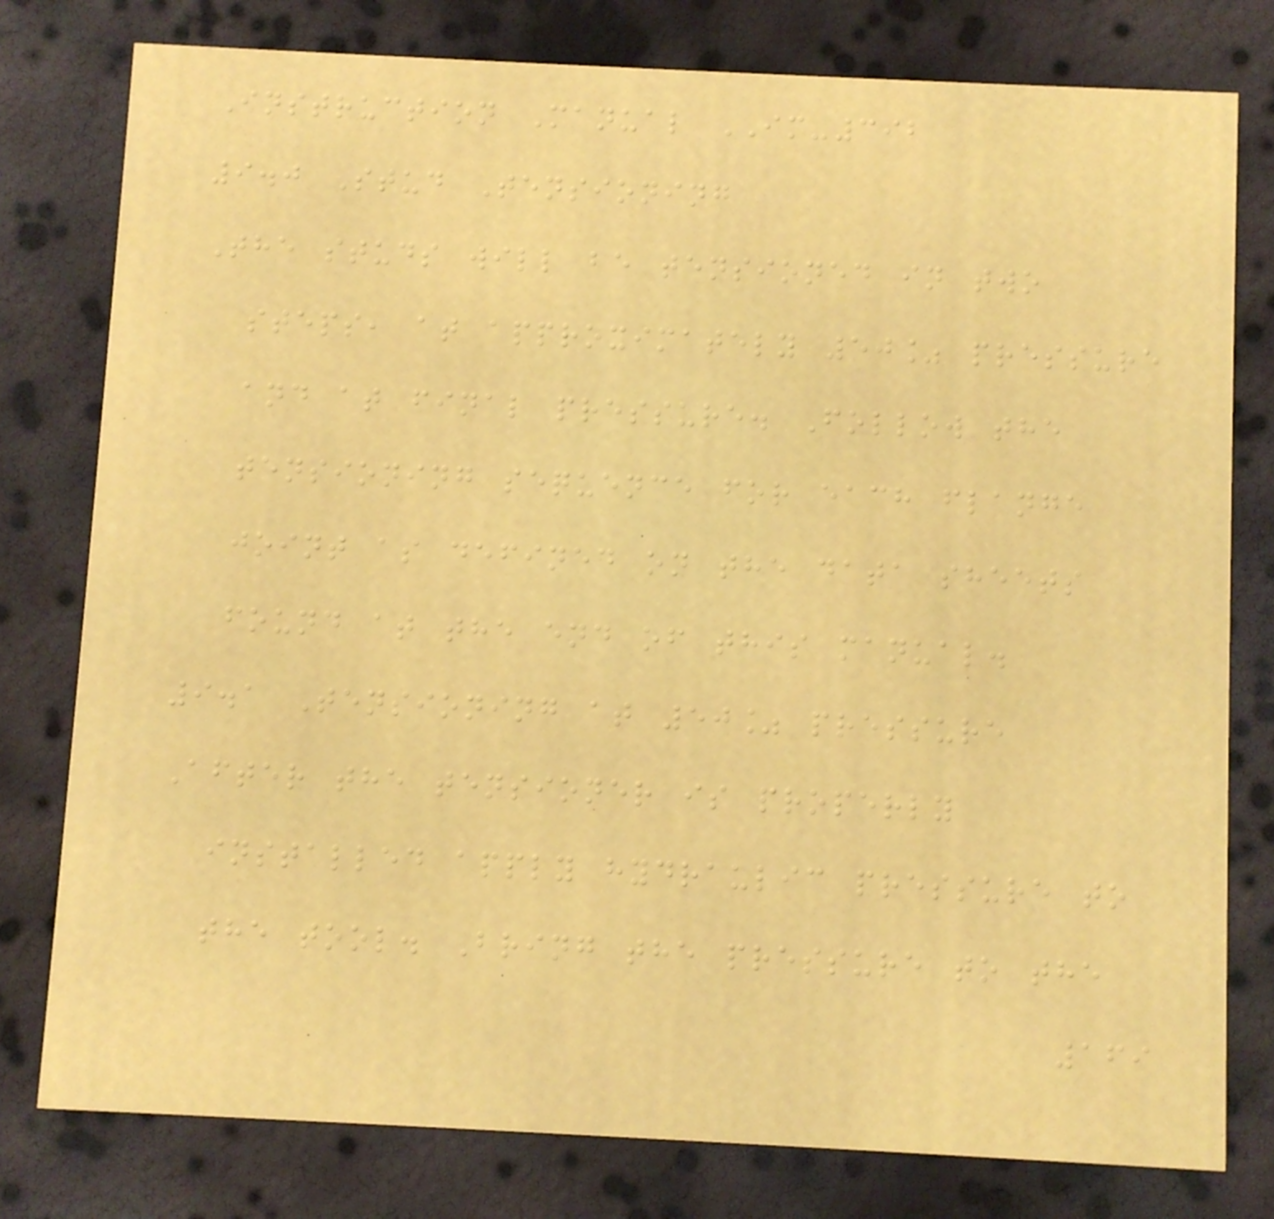Instruction Manual IM-392
9.0 Stud Tensioning
The studs will be tensioned in two
steps, at approximately 50% pressure
and at final pressure. Follow the
tensioning sequence for each flange
joint as defined on the data sheets
found at the end of this manual.
9.1 Tensioning at 50% pressure
After the tensioner is properly
installed apply hydraulic pressure to
the tool. Bring the pressure to the
169
